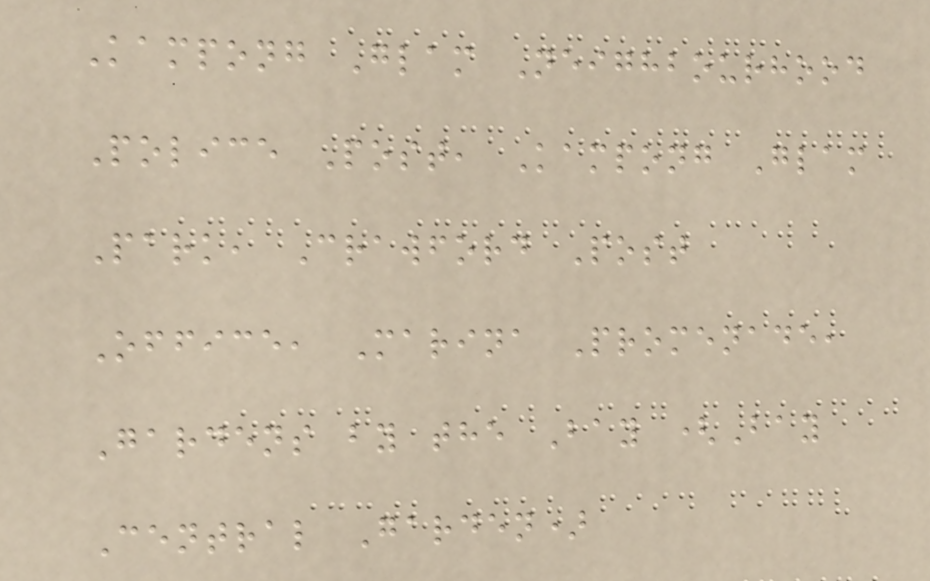Kampong Glam Neighbourhood
Police Post, Kampong Glam
Park, Crawford Post
Office, Marina Promenade,
Gardens by the Bay (Bay
Central Garden)
